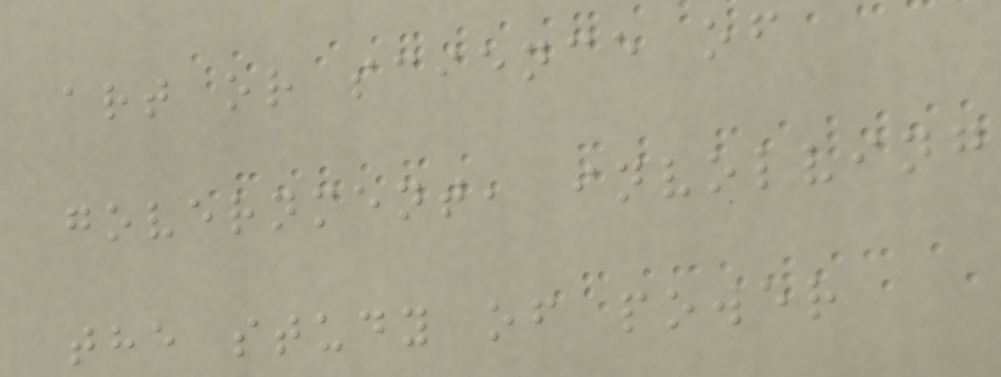art or science of
government, involving
the study of power
